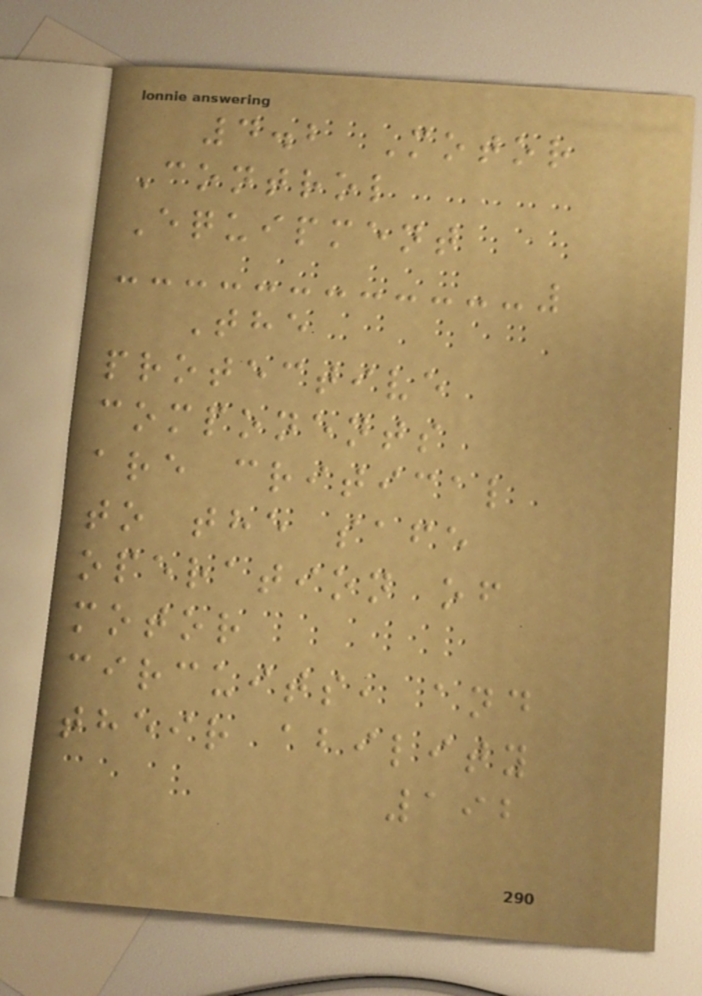4.2 Motor
Control
Equipment
The
protective
components
are critical
to the safe
operation of
motor
circuits, and
their ability
192
